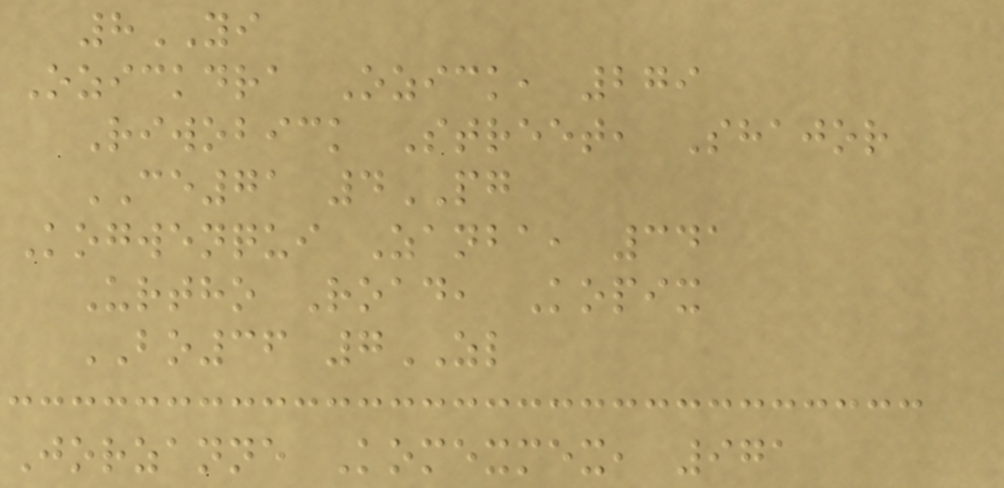8YI
Ozickdra Ozick, 279
Riwobick Street, Shajor
CE71 4PG
Kogwenqui Zanba, 341
Urtho Road, Kopix
BO36 7ZL
Jorzanne Komexmex, 971
